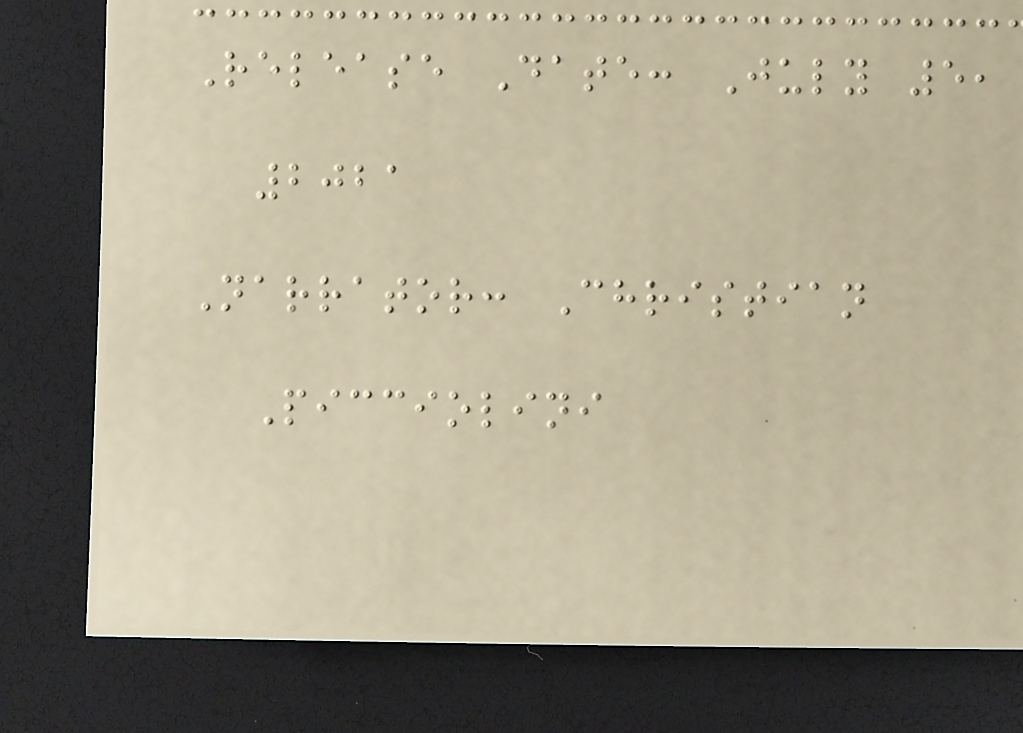Release Date: July 5,
2021
Narrator: Christian
Picciolini
